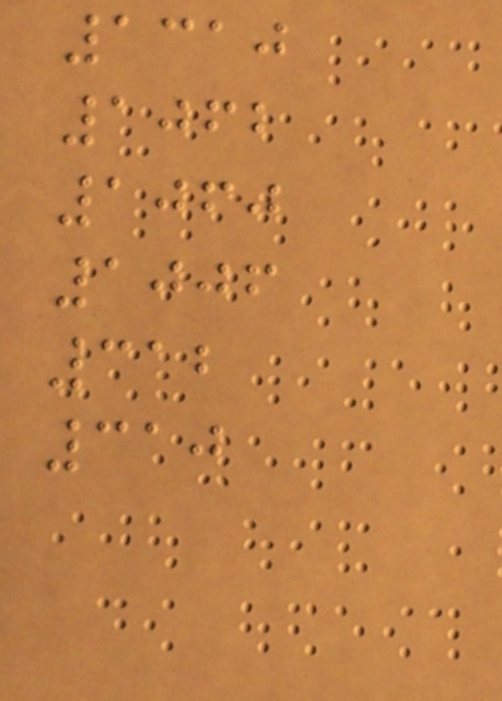1310
1062
1060
1006
312
310
